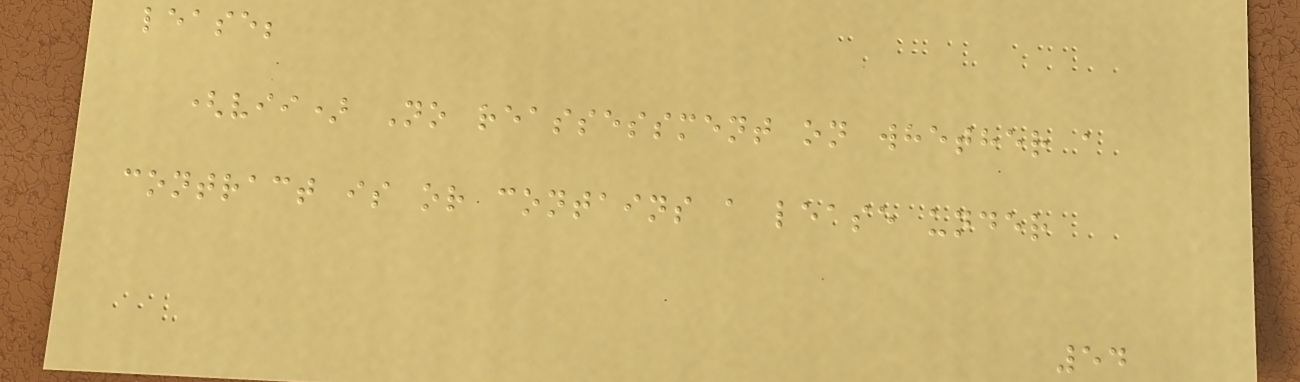lease;
(vii) No reassessment on whether a
contract is or contains a lease under
54
